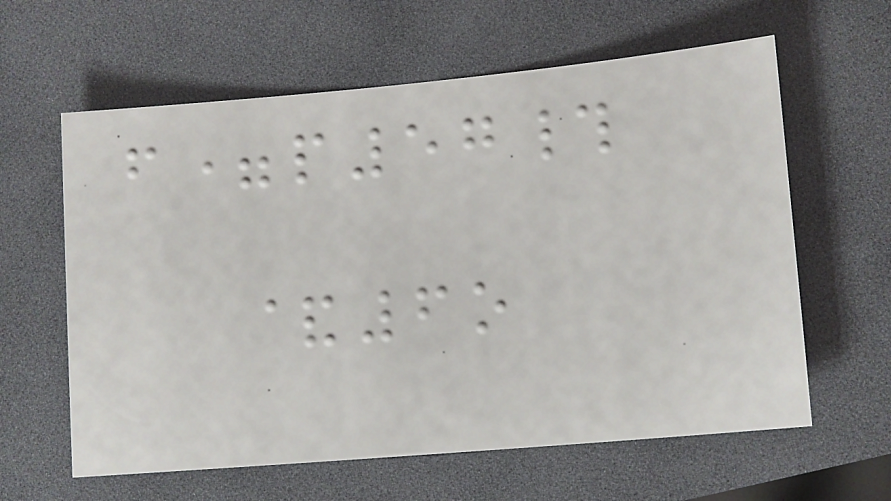f=p57#
&6o
